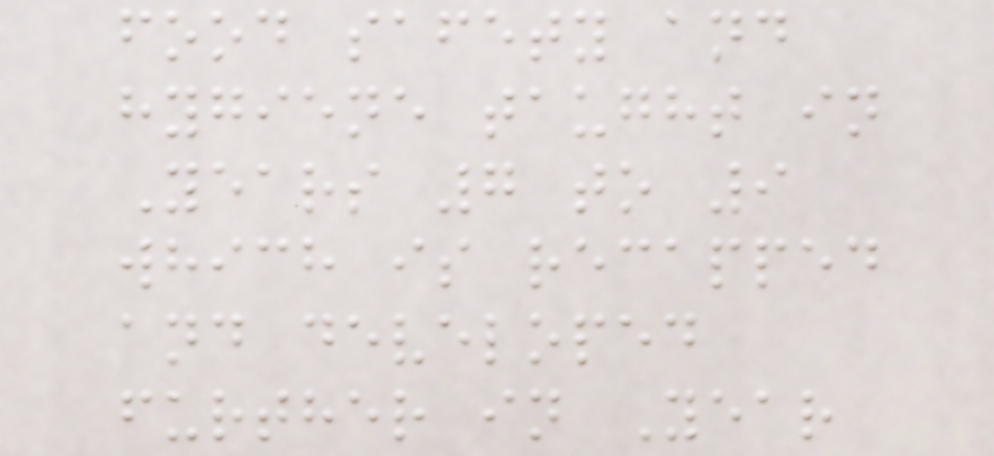food safety and
hygiene taught in
Years 7 to 9
which is recapped
and developed
further in Year
